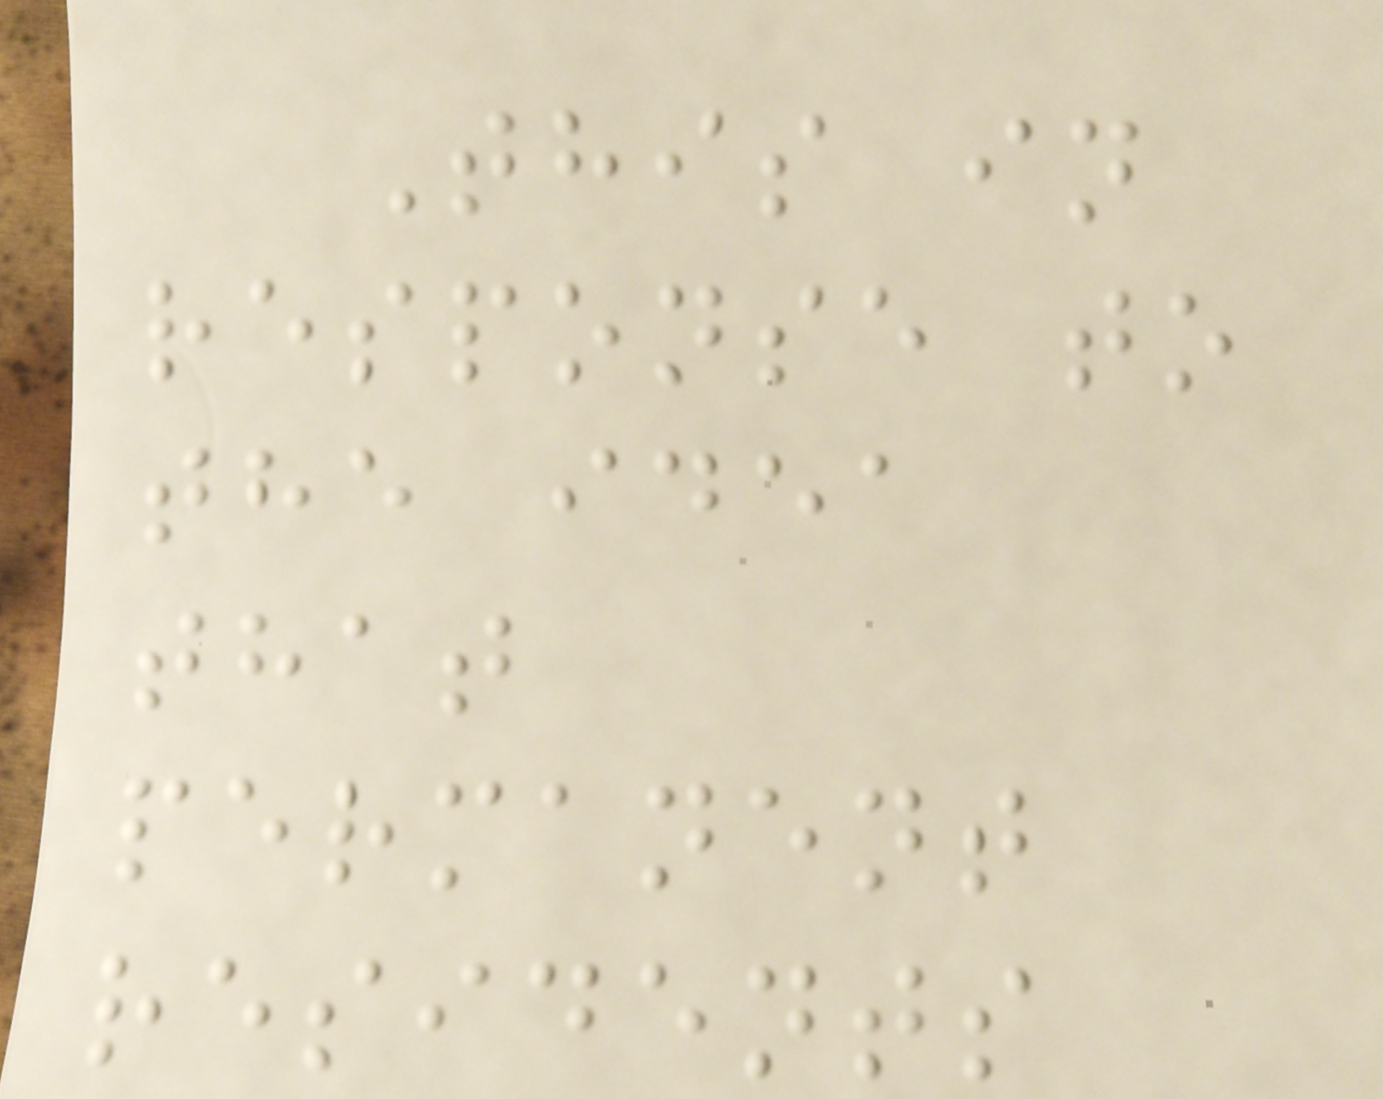This in
response to
the idea
that
permanent
residents
